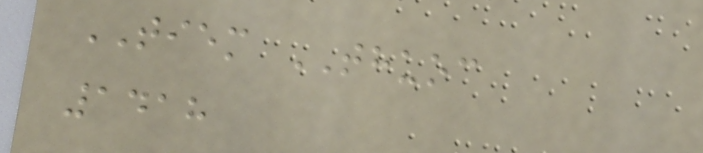TIEM THUOC
1418
